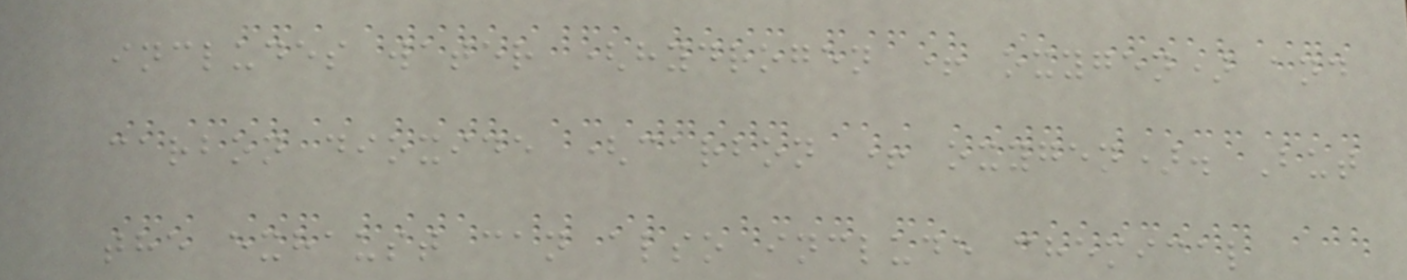includes water (hydrogen + oxygen) and
carbon dioxide (carbon + oxygen). But
the exhaust can also include chemical
